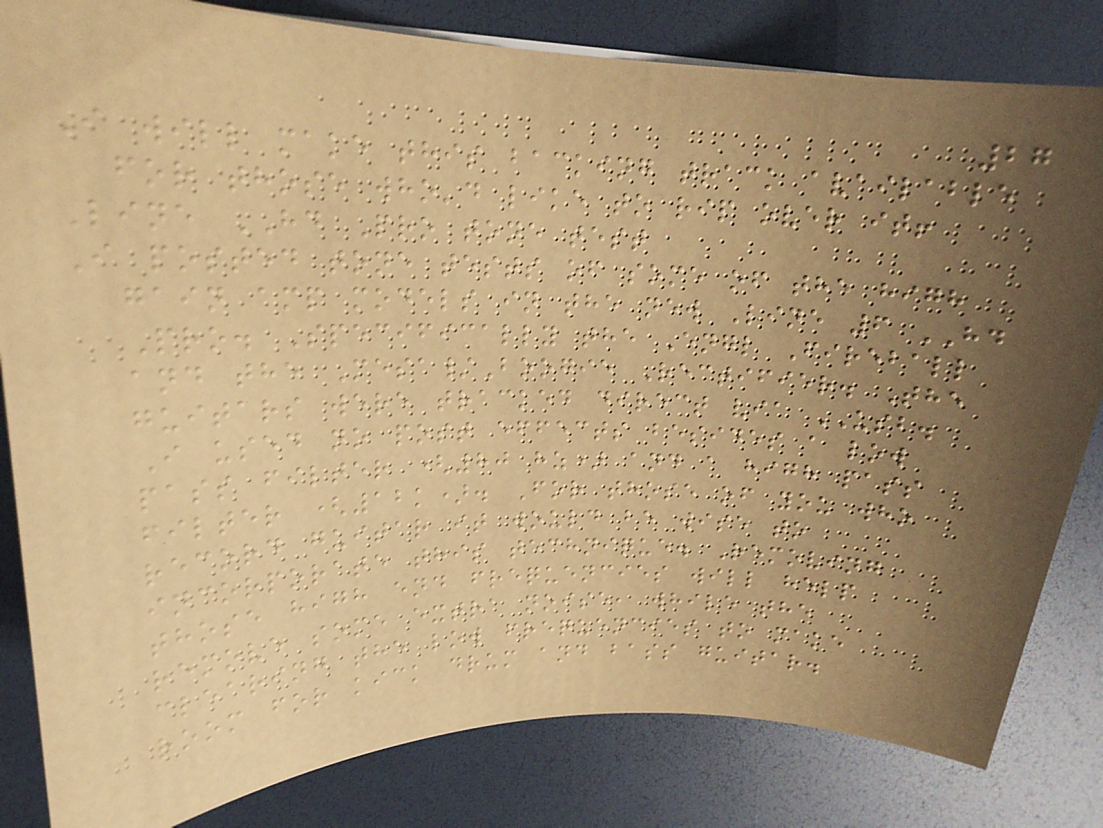27
I will make this backing track available
for those who'd like to rip over it!
Line HD Pro tone test
I posted tone tests of some of the high
gain amp models in the new Line 6 HD
Pro. Specifically the Engl Fireball
and the Mesa/Boogie Rectifier. The
guitars were tracked direct via USB.
I used no post effects besides a low
pass filter (80 hz) and a high pass
filter (12k). For those of you who
record guitar it would be wise to
incorporate this technique. Removing
those high end frequencies will help
remove some extra noise, while the
clearing the low frequencies to make
room for kick drum and bass guitar.
